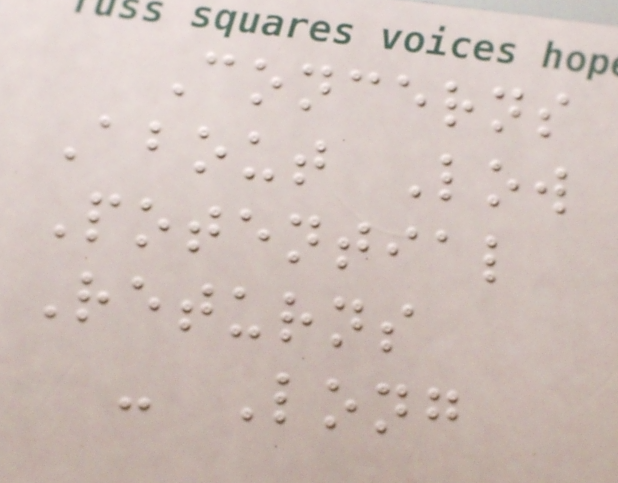Concerns
About Low
Potential
Returns
- Long
